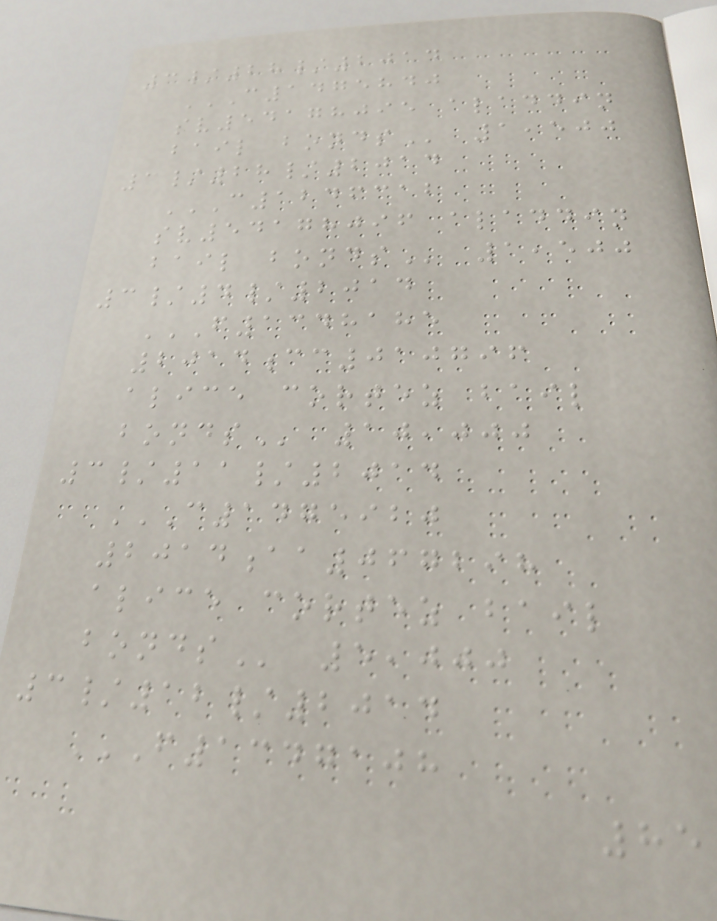3/28/2014
C1475840
SV54178095 ALADDIN
BAIL BONDS 1,500
3/28/2014
C1246312
SV54178096 ALADDIN
BAIL BONDS 1,500
3/4/2014
F1348185
2014CC010796
ALICE CORTEZ BAIL
BONDS 10,000
3/11/2014
C1475920
2014AA067298
ALICE CORTEZ BAIL
BONDS 5,000
3/12/2014
F1347108
85
